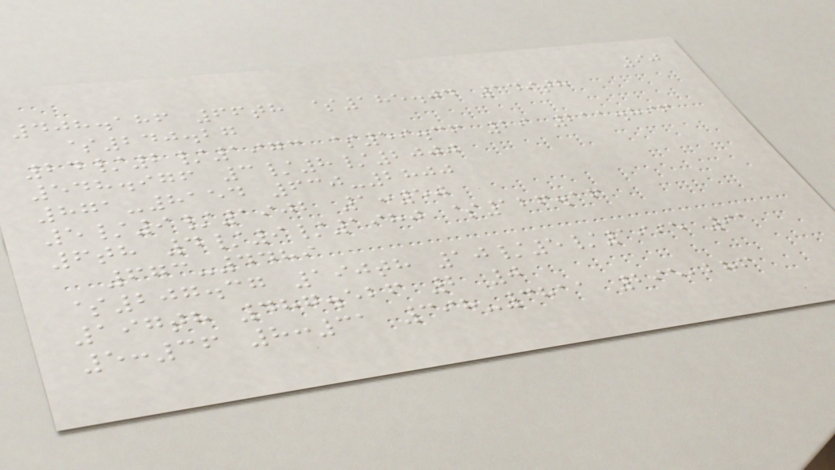90
408.186 66th $185.04 149th
$240.27
24/2/1973 $59.36 29 211.896
548.976 3/8/2000
871-8154 630-2800
5/9/1902 1:50
6th 4/9/1980 $126.16
673-4489
$207.37 190th 10/5/1995 91
197th 487.526 2 0
5:36 8:31 398-3811 295,286
